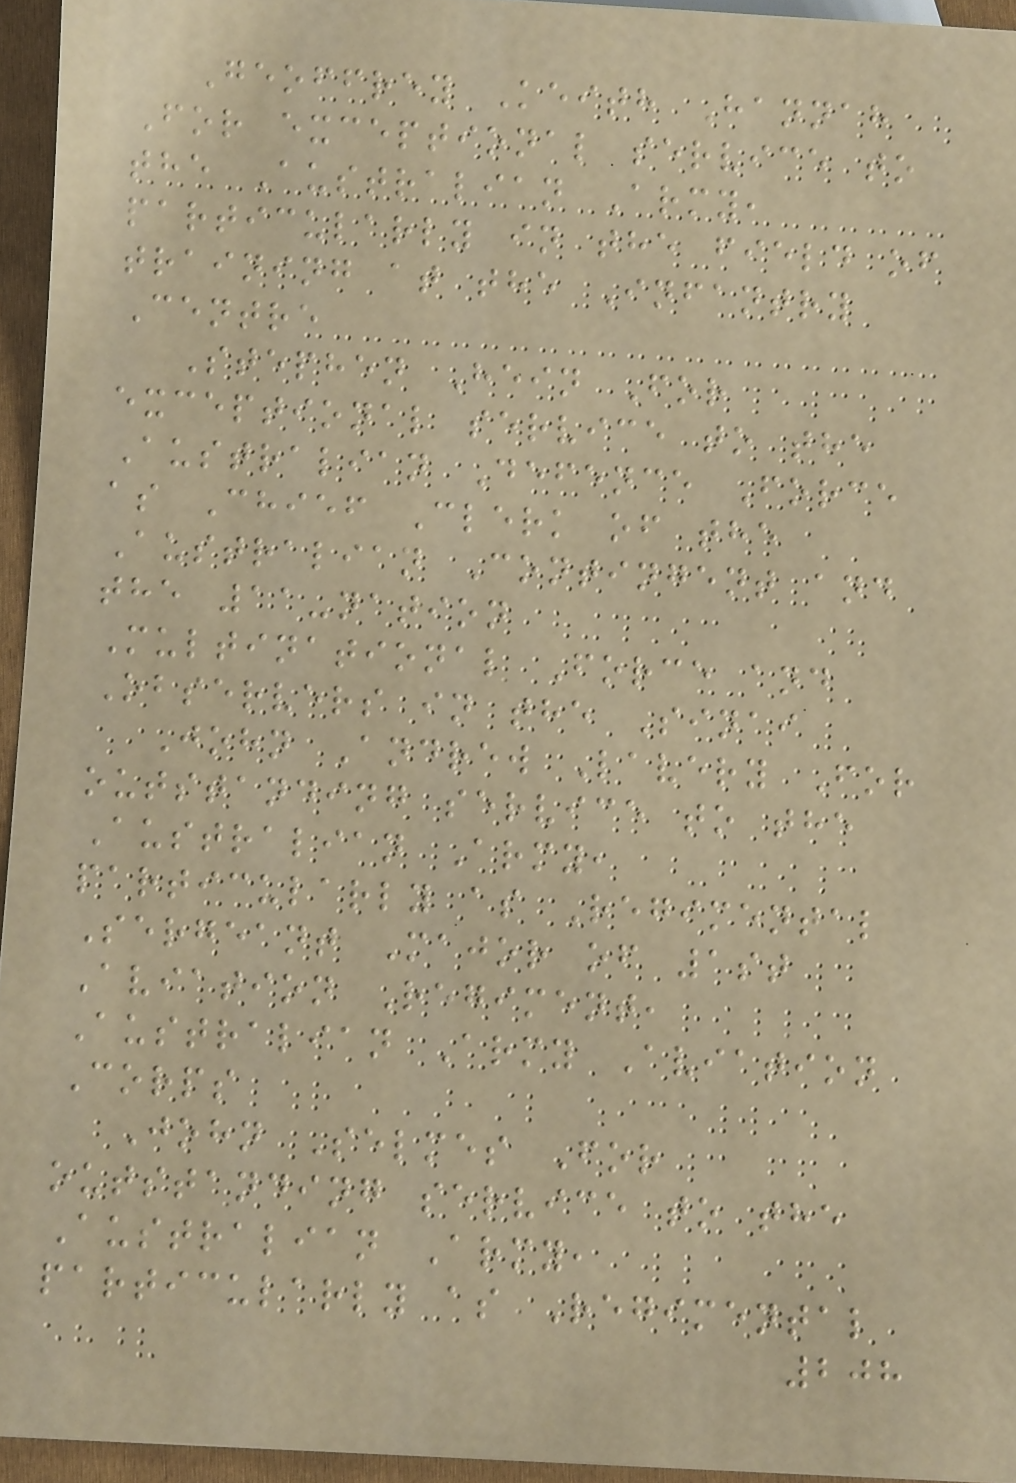Geoffrey Keith Hannah
For exceptional service to
the Australian Army,
particularly in the field of
training at the Infantry
Centre
Stephen Hein For
exceptional service to the
Australian Defence Force
as Chief Clerk of the
Australian Contingent and
the 11-nation
Multinational Force and
Observers in the Sinai
John Andrew Lavery For
outstanding service to the
Australian Army,
particularly as Regimental
Sergeant Major of 1st
Aviation Regiment,
Australian Army Aviation
Corps
John Selmes For
outstanding service to the
Australian Army,
particularly as Regimental
208
